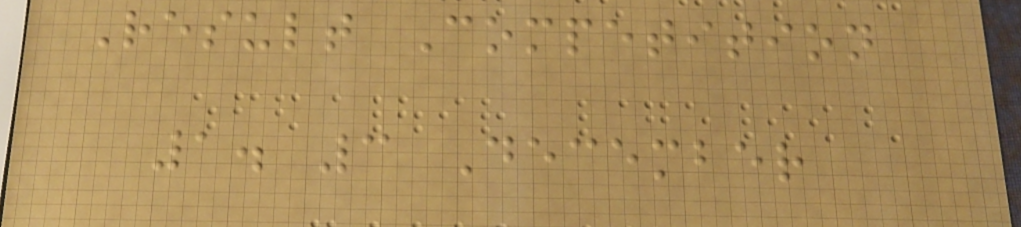Result Competition
1. 3 December
